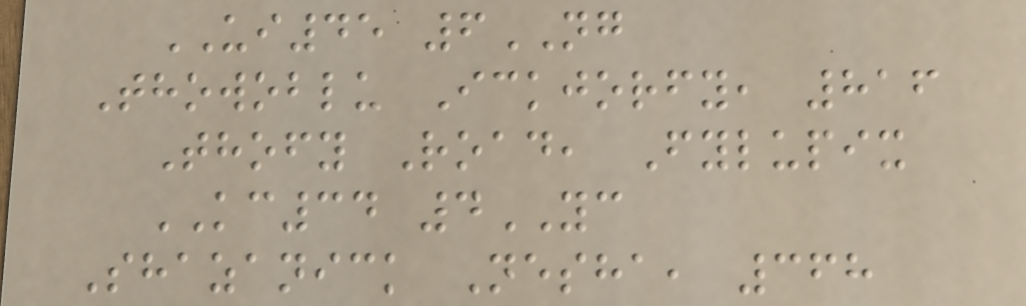UI45 6NG
Thowoblu Ickjorfy, 816
Thofy Road, Fylupix
KC34 4YC
Shazanick Nesha, 368
